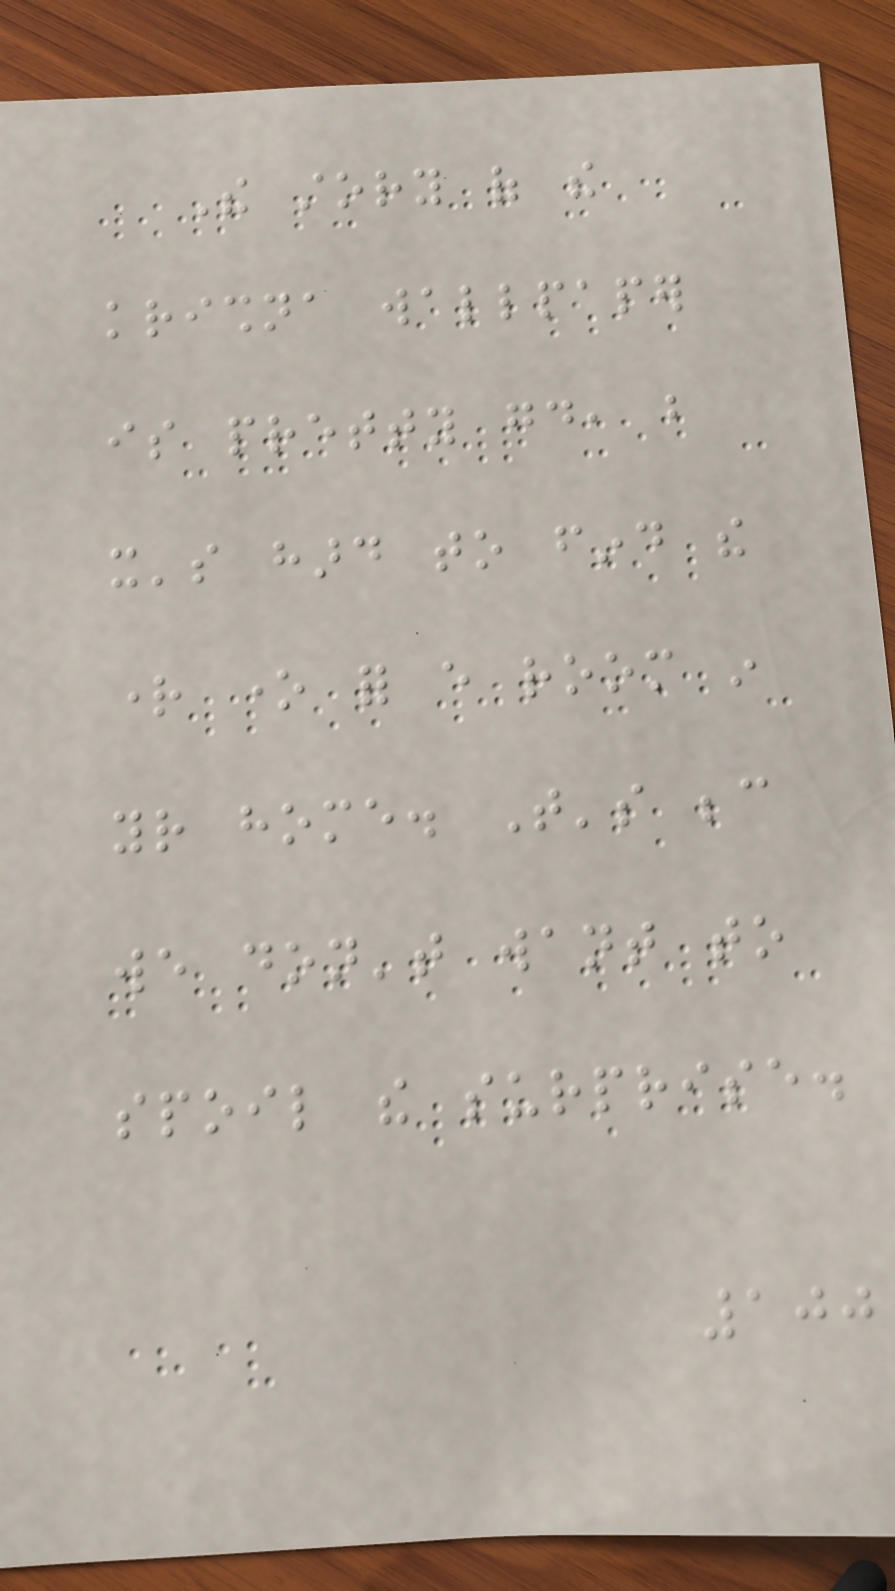The story of the
krishna wallpaper
is pretty good, but
it's hard to find the
right one for every room in
your home. That's because
we don't want to
spoil the surprise.
100
